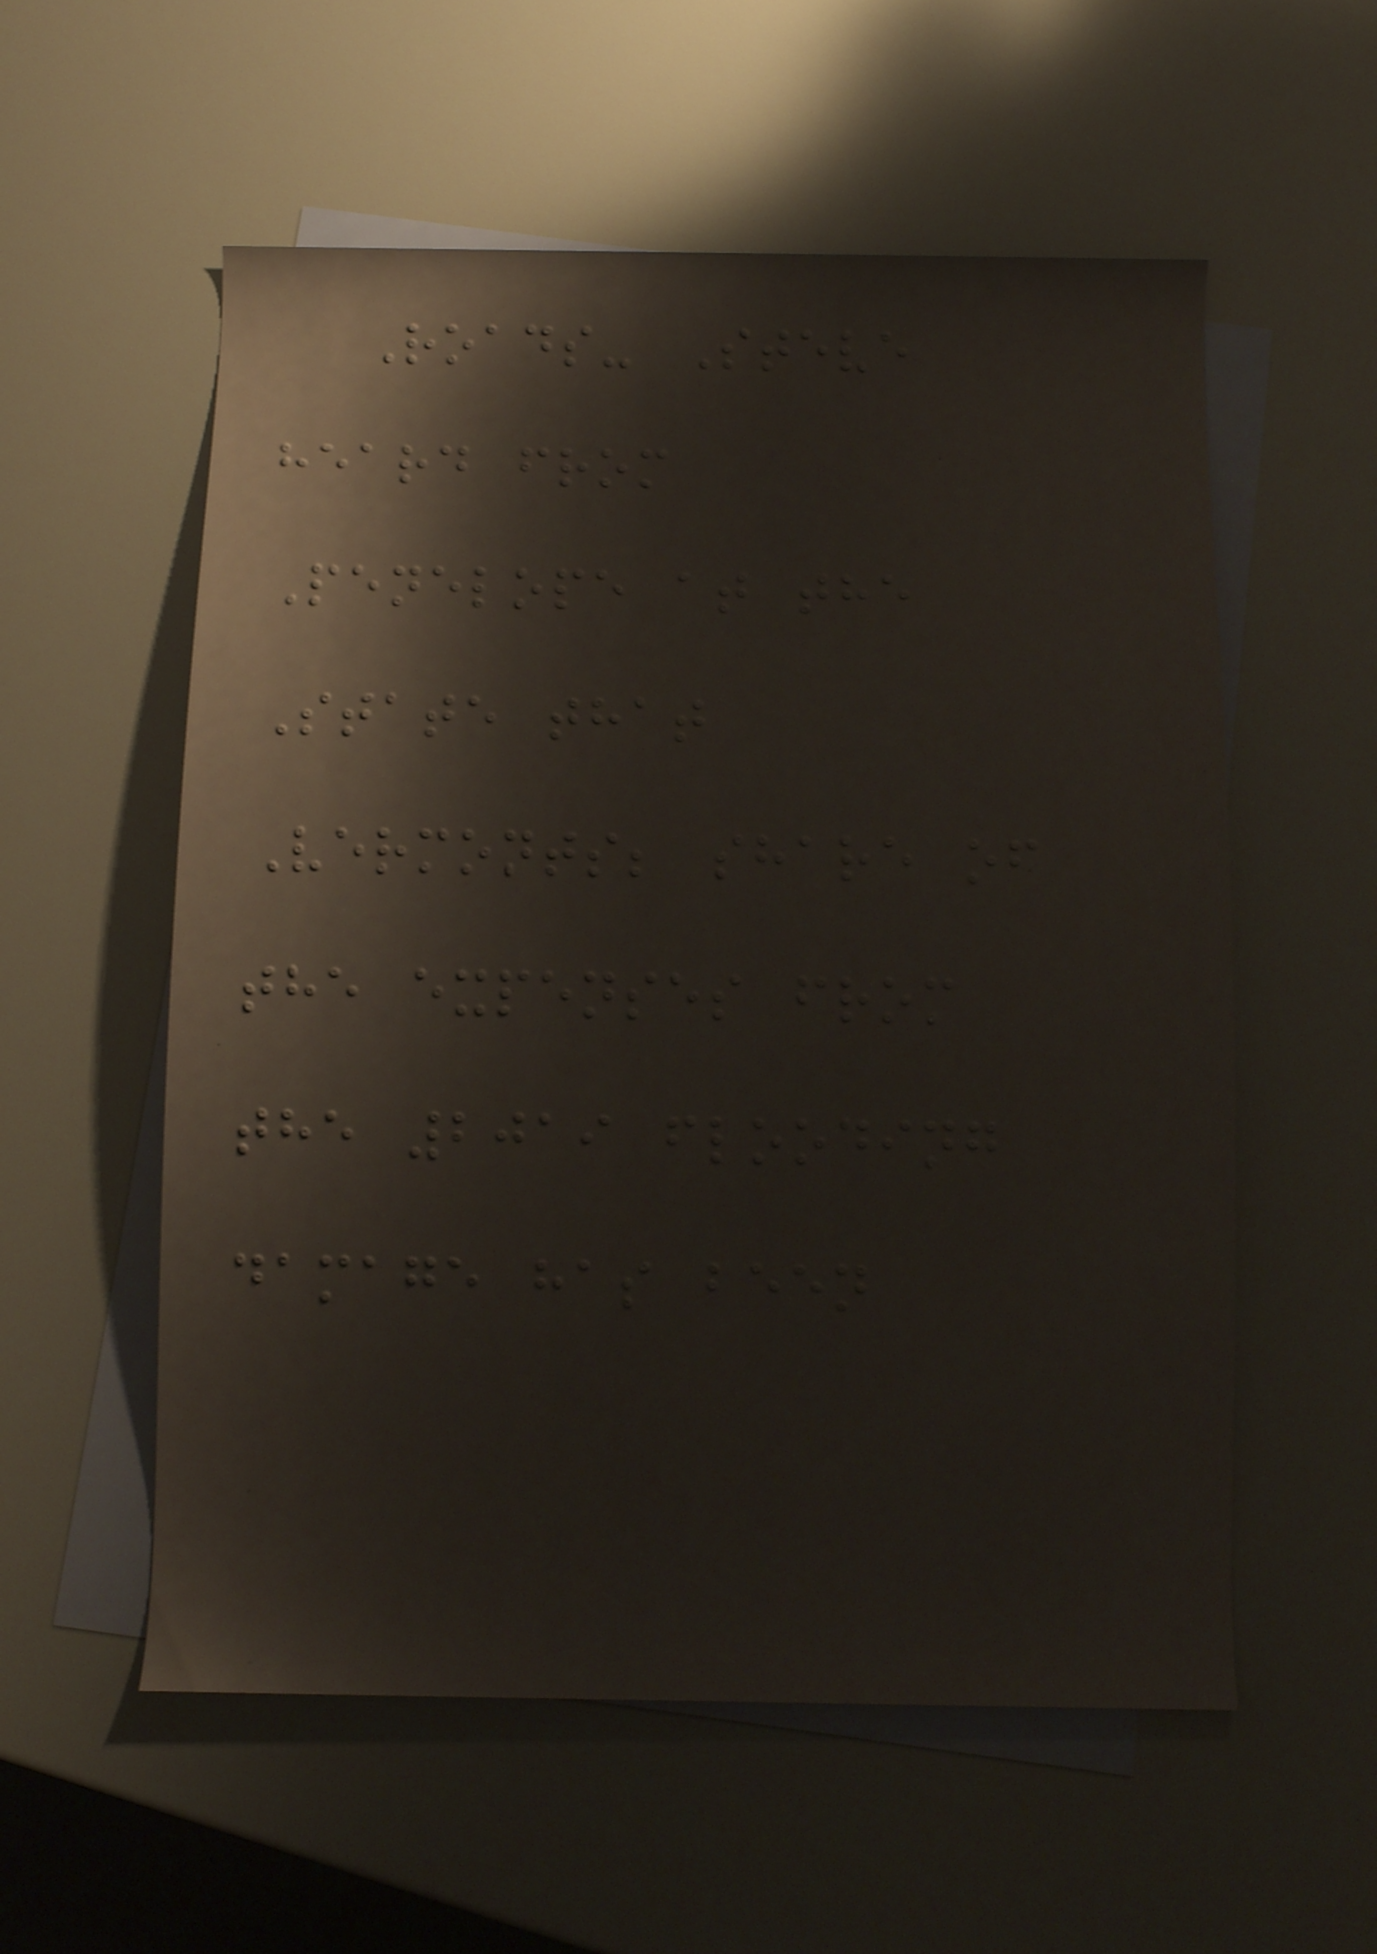Roads- Steve
heard from
Penelope at the
State that
Vermonts; share of
the expenses from
the 2019 flooding
damage has been
